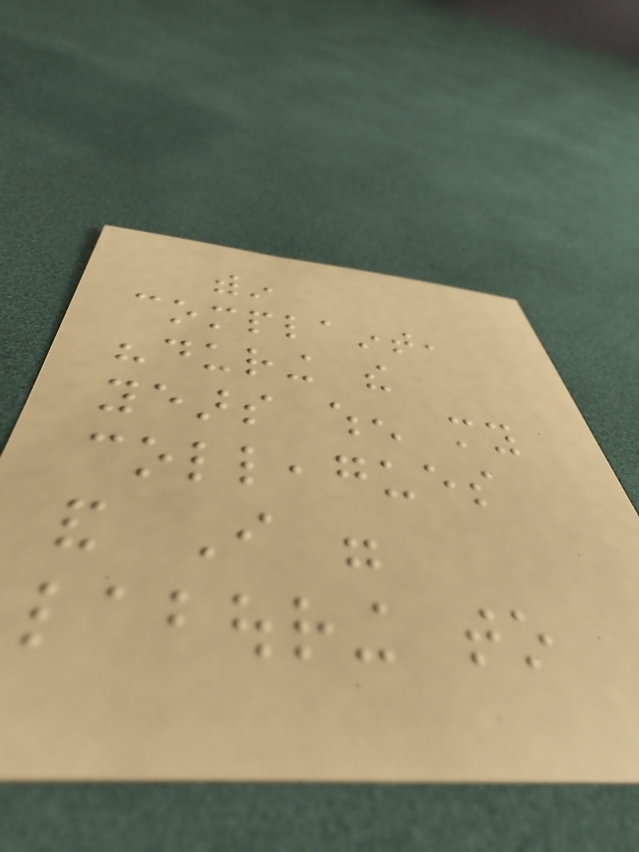within
complaint,
"during the
years when my
colleagues
and I were
labouring to
